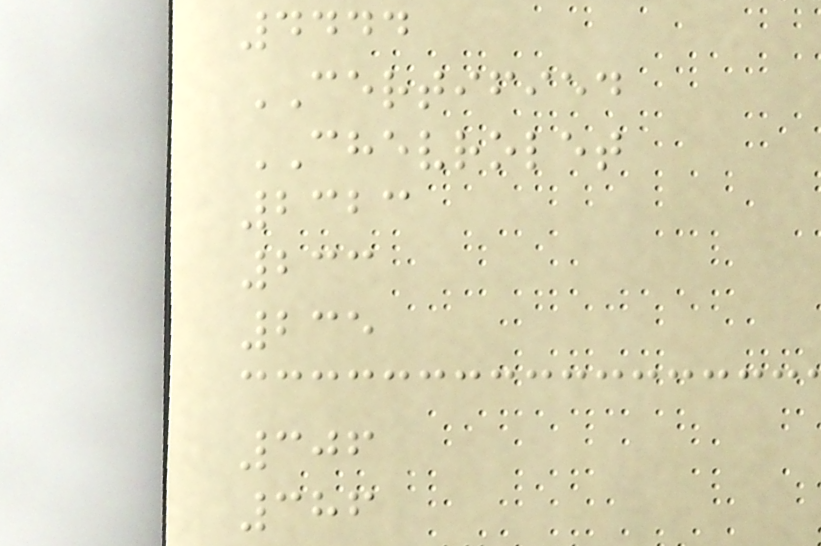4444
CERTIFIED
CHEVROLET
2323
233
235
306
386
